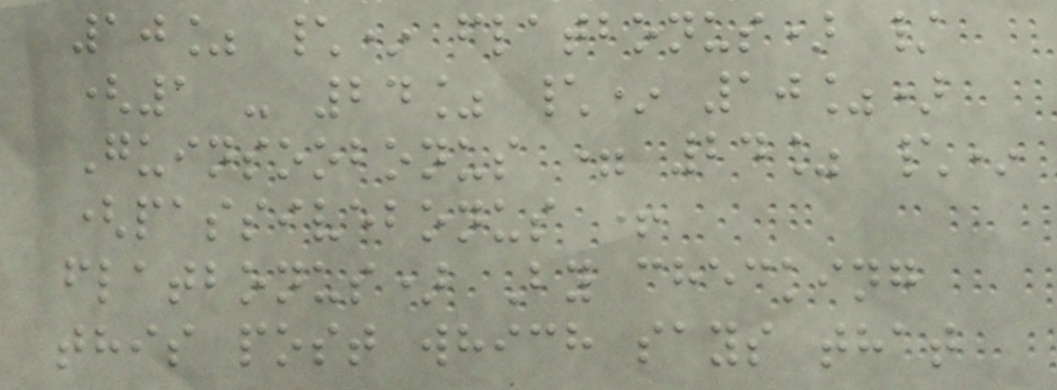10% \* flatbonus) /
(1 - 24% \* 10%)
Guinsoobonus = 24% \*
(passivebonus +
flatbonus) By checking
this post which says that
